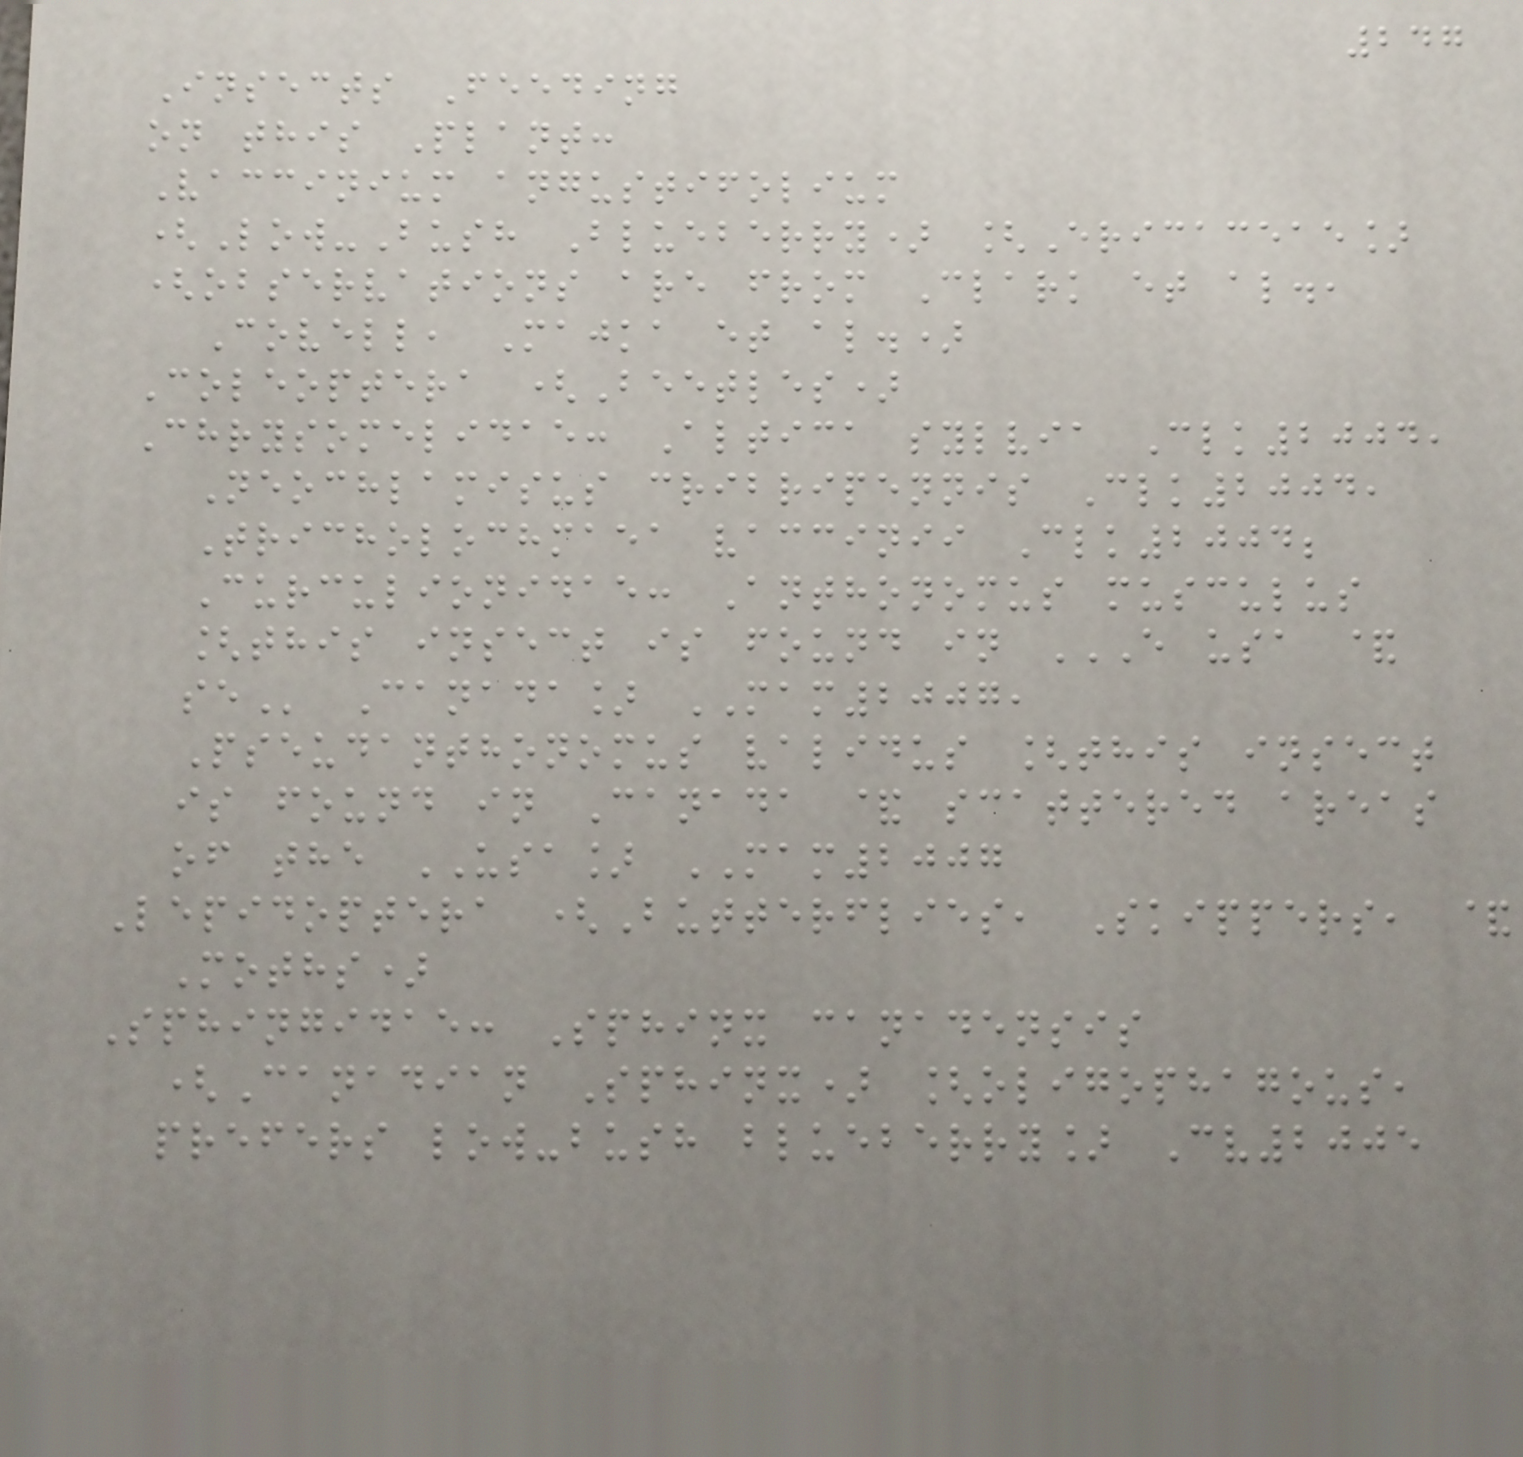247
Insects Feeding
on this Plant:
Vaccinium angustifolium
(Low-Bush Blueberry) [Ericaceae]
(observations are from Clark et al.,
Covell, Majka et al.)
Coleoptera (Beetles)
Chrysomelidae: Altica sylvia Clk2004,
Neochlamisus cribripennis Clk2004,
Tricholochmaea vaccinii Clk2004;
Curculionidae: Anthonomus musculus
[this insect is found in E USA &
SE Canada] MAM2007,
Pseudanthonomus validus [this insect
is found in Canada & scattered areas
of the USA] MAM2007
Lepidoptera (Butterflies, Skippers, &
Moths)
Sphingidae: Sphinx canadensis
(Canadian Sphinx) [oligophagous,
prefers low-bush blueberry] Cv2005
